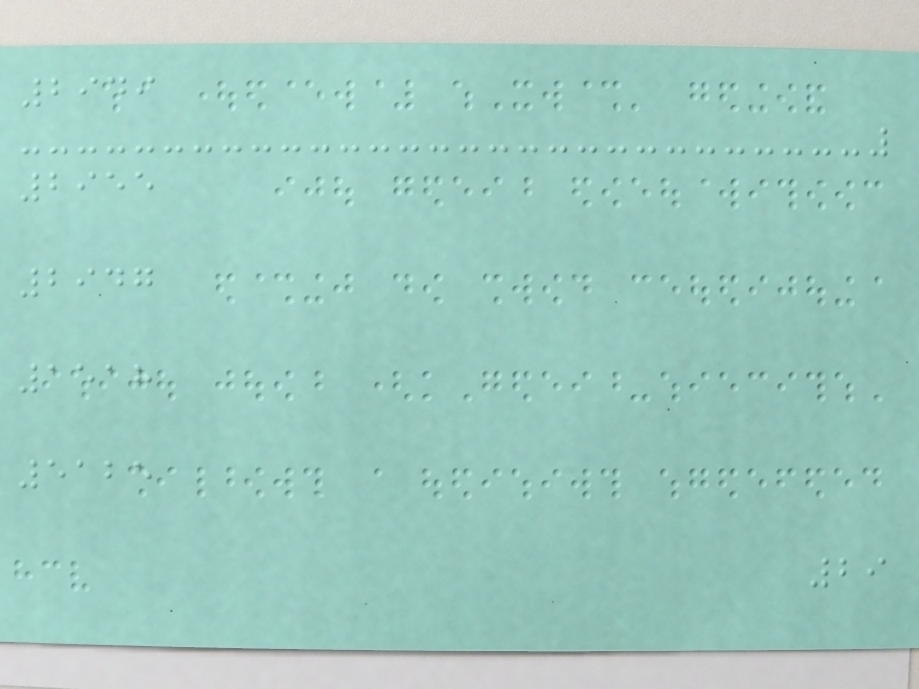2949
2955
2947
1518
5125
29
